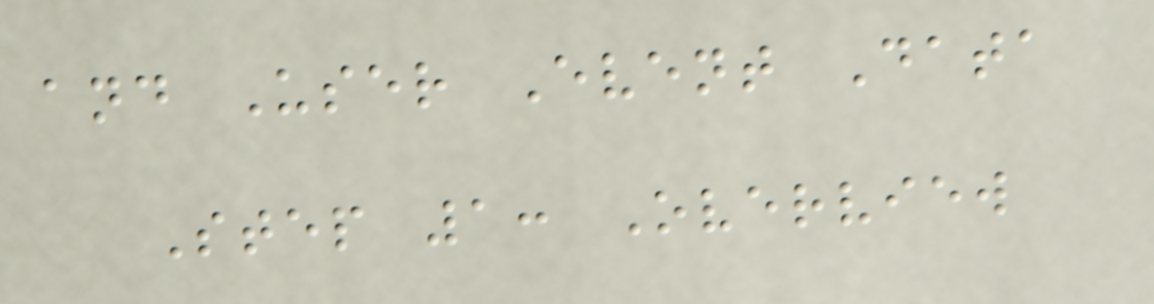and User Event Data
Step 1: Overview
